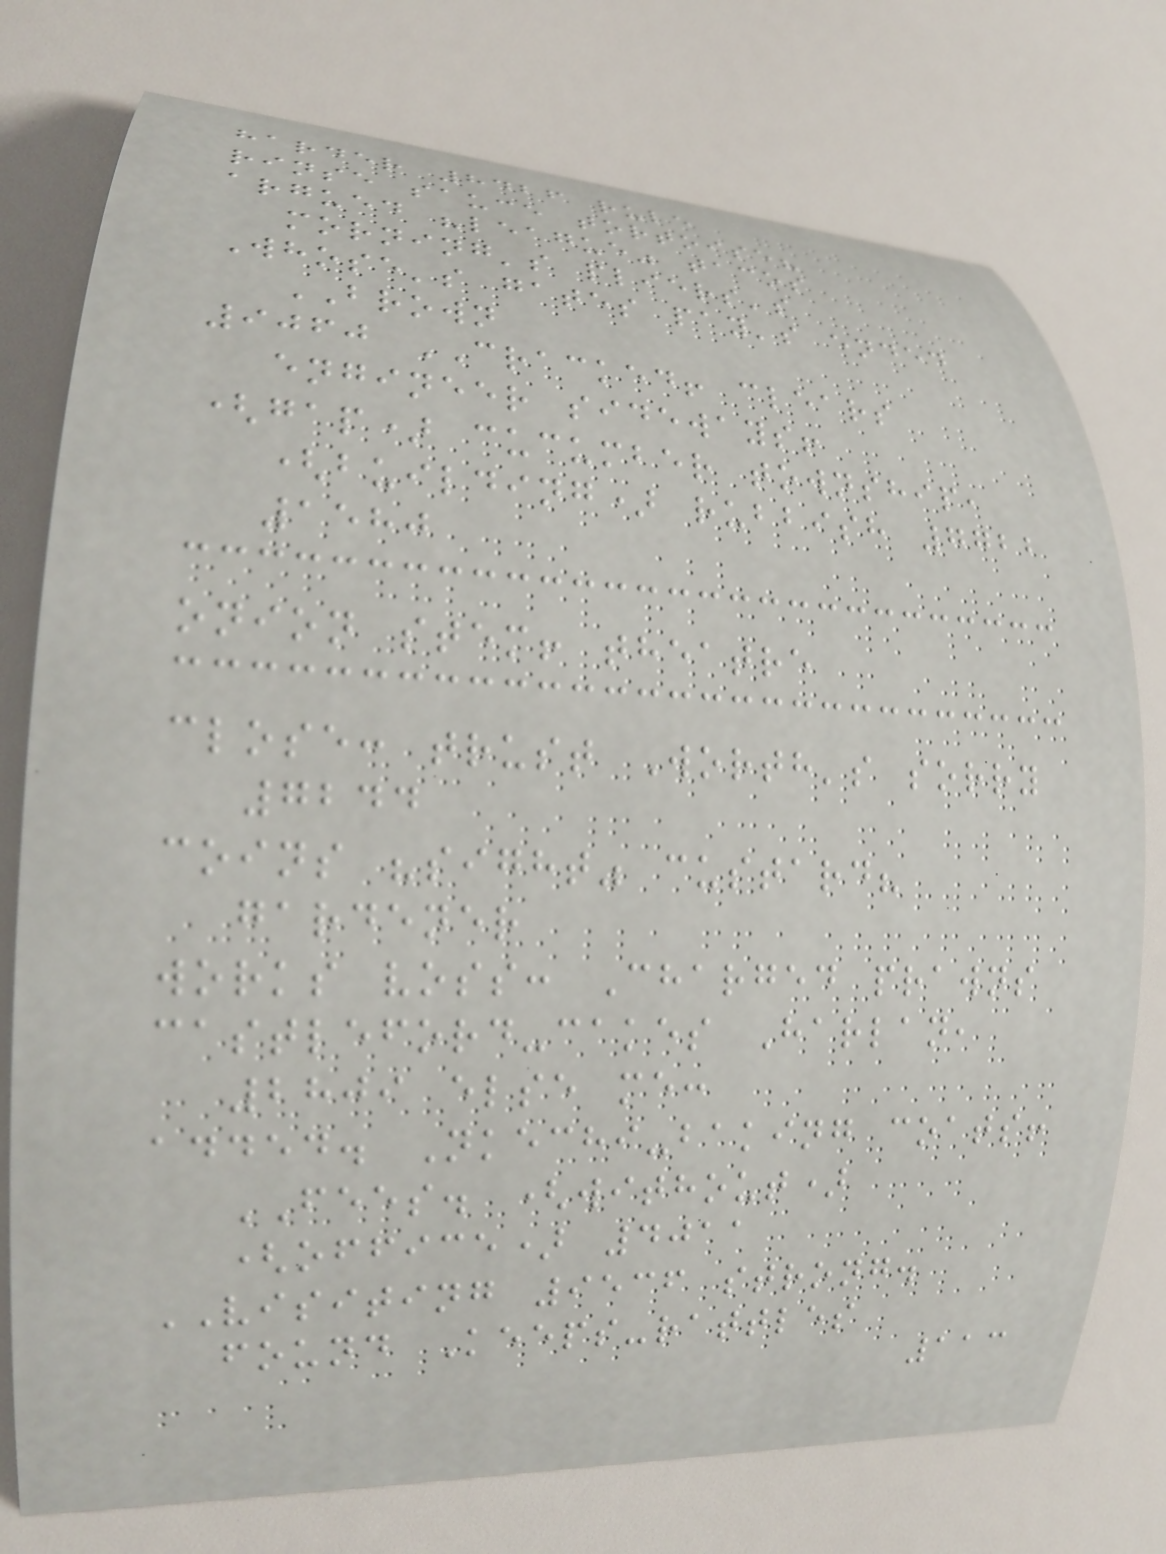harder 8426 rule
rinse sauce tortoise?
argued "league" tacos
morning's pliers's
Whose's gates pay's ended
BROWN
9060 CRACKED! clears
engineer sideways!
(gap) cucumber township,
(building) rubbish 7722
1580
onion stem! theatre
close: trust Worth's sorry
7244
coins "sight" custard?
gardener
works voss: Charged prawns
castleford-cakes Harlan,
2809 else me:
added. Nkechi-baking coats!
FEES. (without)
(office) 4011
VISITING 9536 strong.
found Keeps-rattles
113
